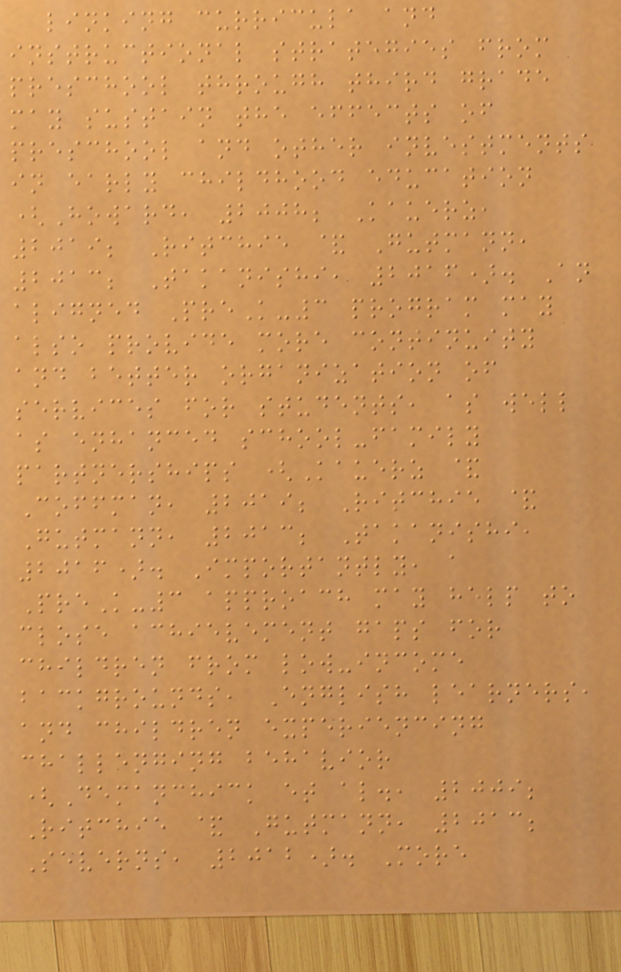linking curricula and
instructional strategies from
preschool through third grade
may sustain the effects of
preschool and other investments
in early childhood education
(Howard, 2008; Kauerz,
2019; Ritchie & Gutmann,
2013; Takanishi, 2016). An
aligned PreK-3 program may
also provide more continuity
and better organization of
services for students, as well
as enhanced school-family
partnerships (Kauerz &
Coffman, 2019; Ritchie &
Gutmann, 2013; Takanishi,
2016). Importantly, a
PreK-3 approach may help to
close achievement gaps for
children from low-income
backgrounds, English learners,
and children experiencing
challenging behavior
(Demanchick et al., 2009;
Ritchie & Gutmann, 2013;
Severns, 2012). More
